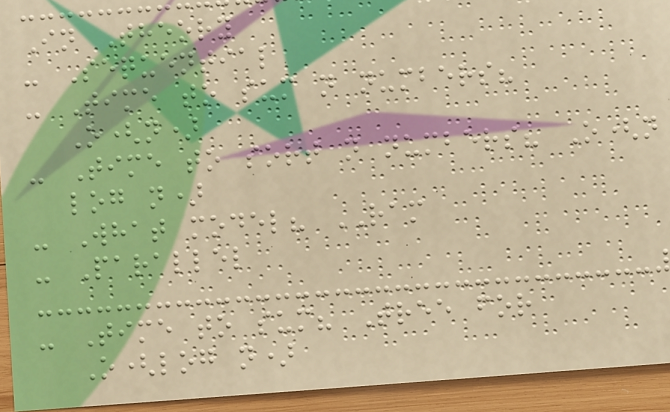In Theory
- Sequential
- Time to sum n numbers?
O(n)
- Time to sort n numbers? O(n
log n)
- What model? RAM
- Parallel
- Time to sum? Tree for
O(log n)
